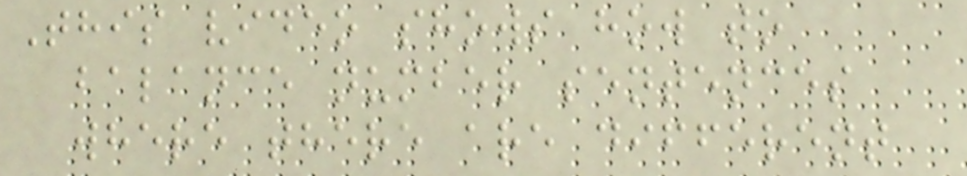This video shows how to
balance number sentences
where there are different
